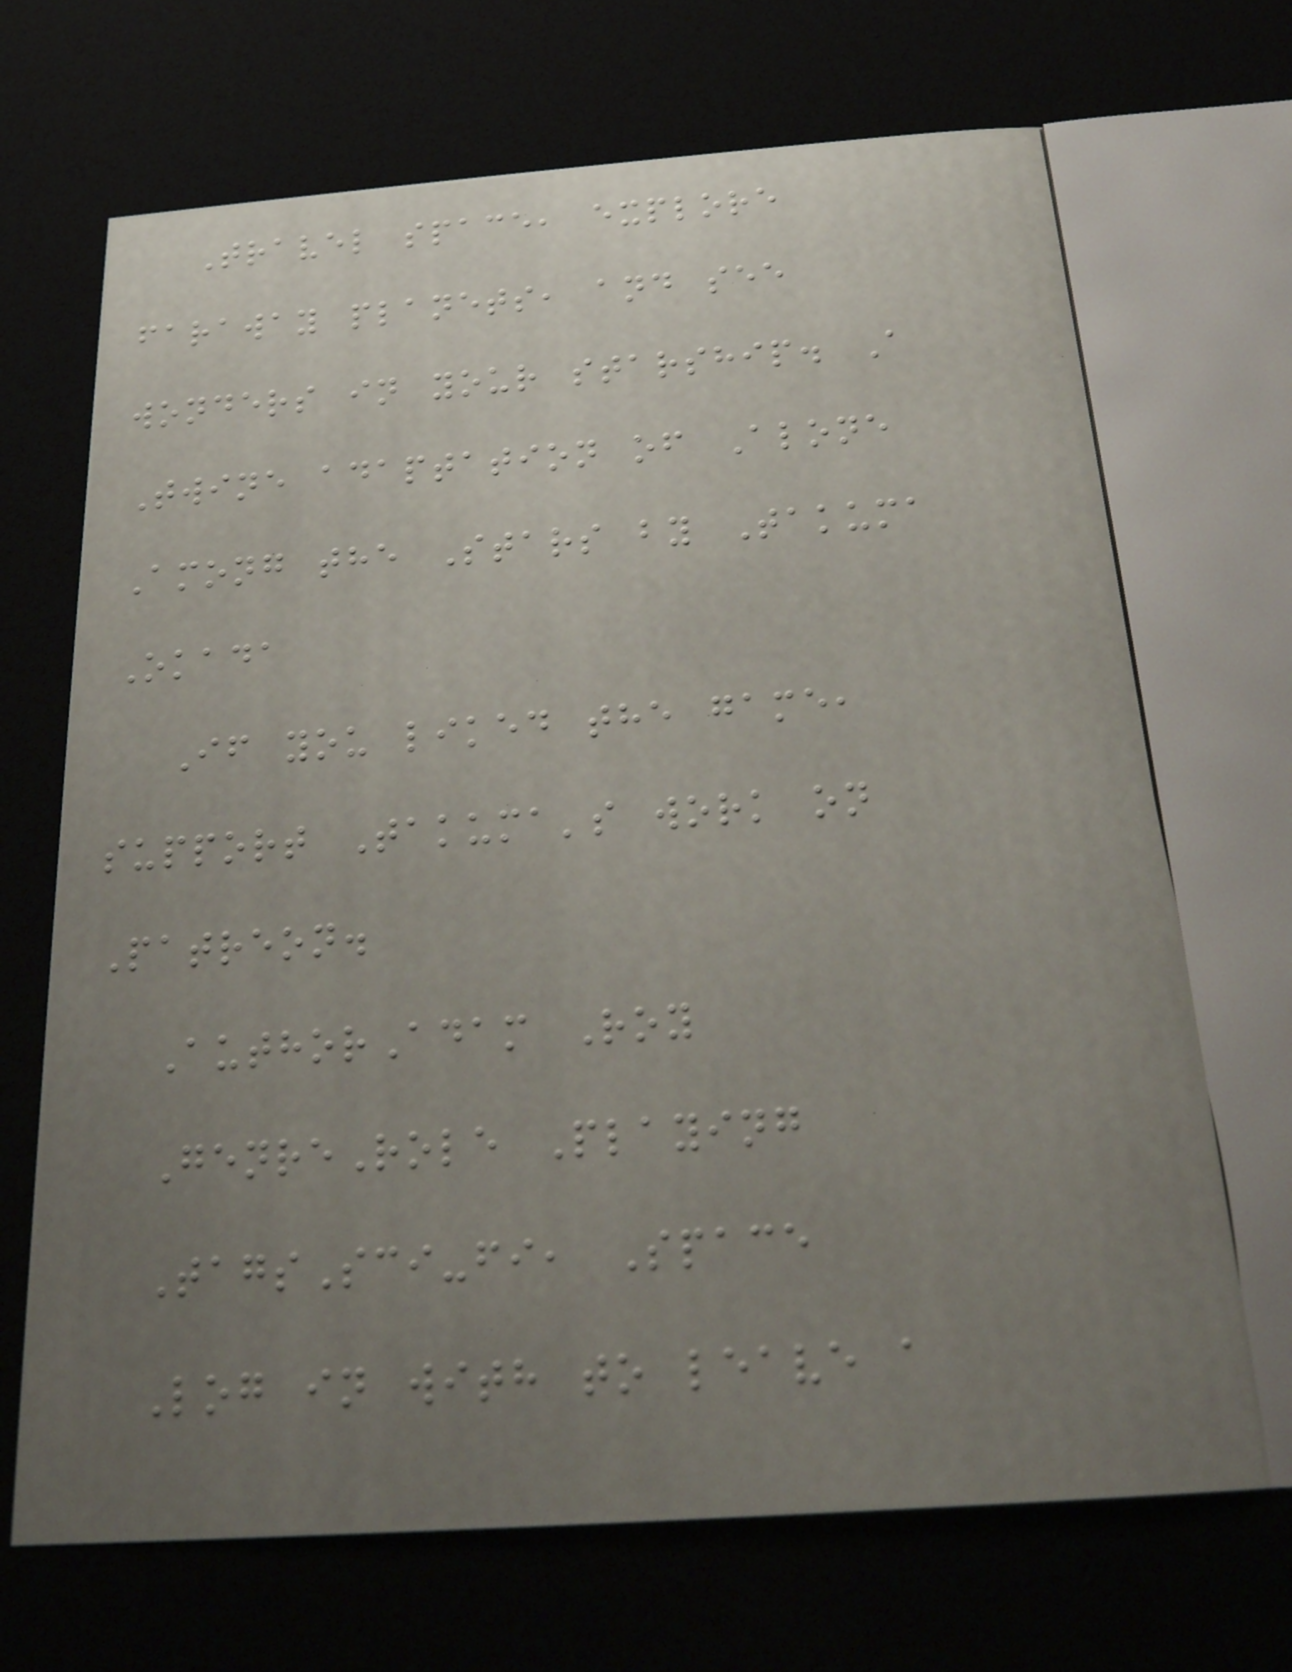Travel space, explore
faraway planets, and see
wonders in your starship. A
Twine adaptation of Alone
Among the Stars by Takuma
Okada
If you liked the game,
support Takuma's work on
Patreon.
AuthorAdam Roy
GenreRole Playing
TagsSci-fi, Space
Log in with to leave a
